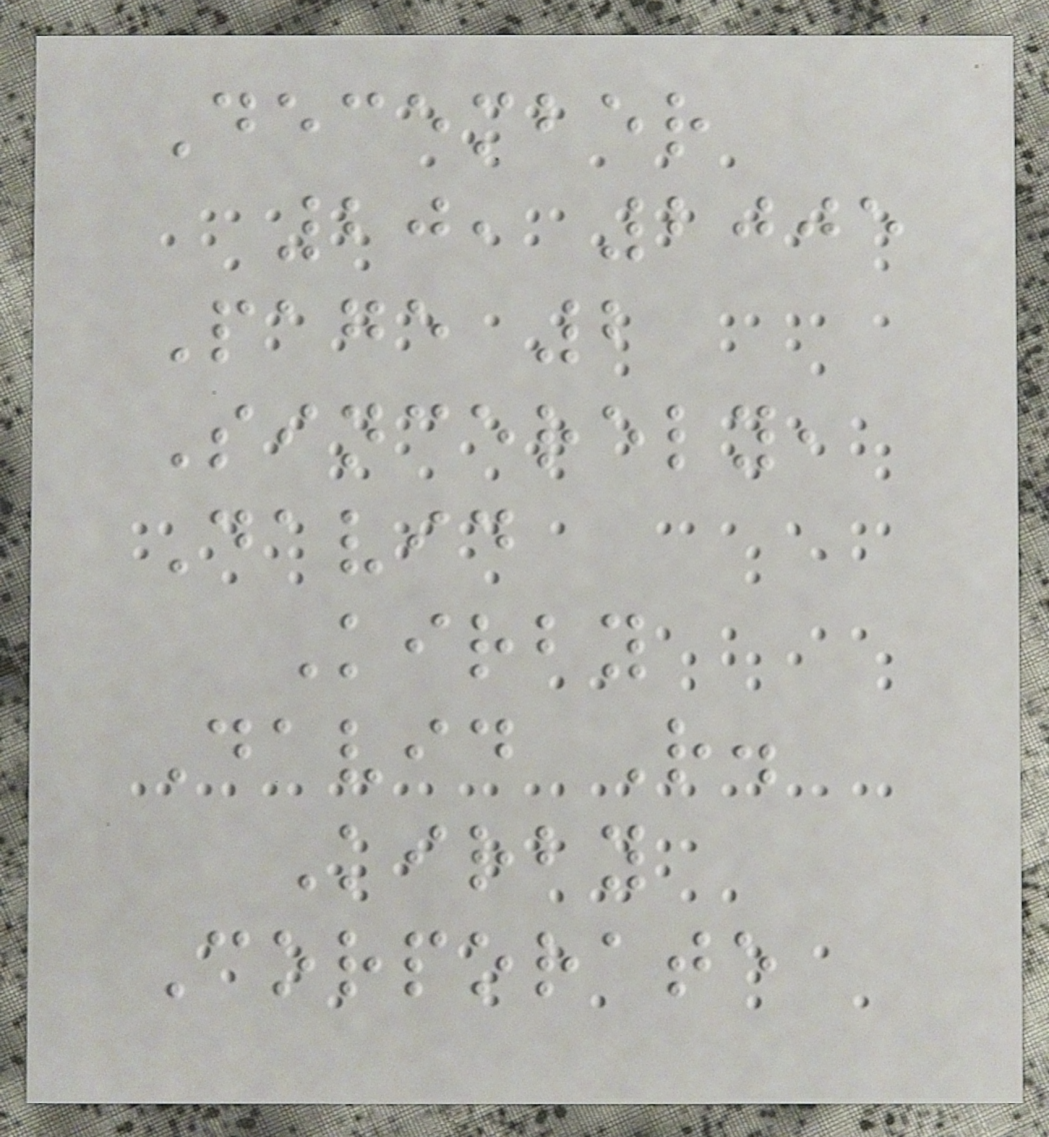December
20, 2005
Page 2
Sincerely,
David
Kirby
David R.
Kirby
Corporate
